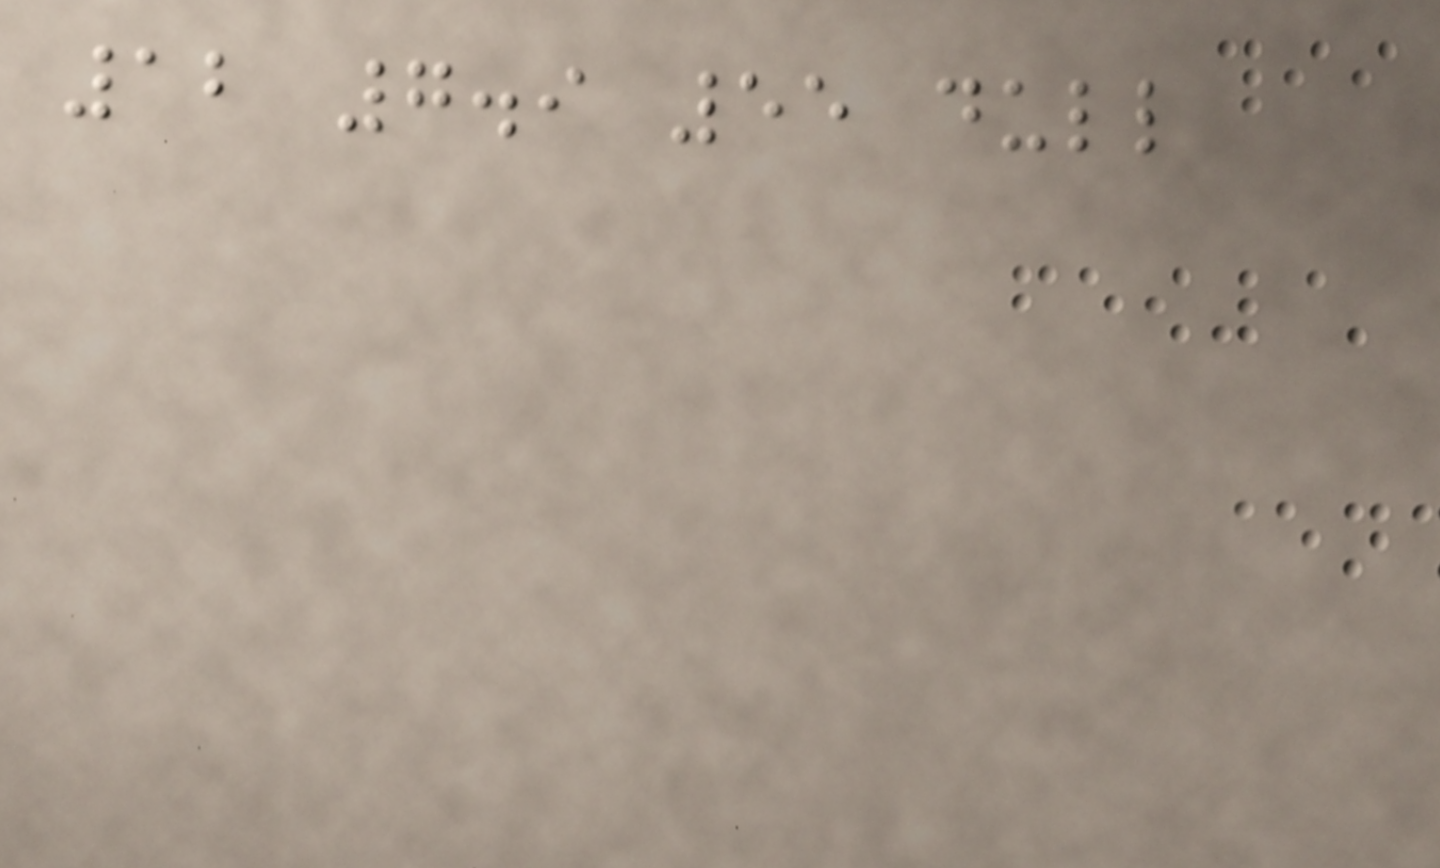12 7.9 55 dull
